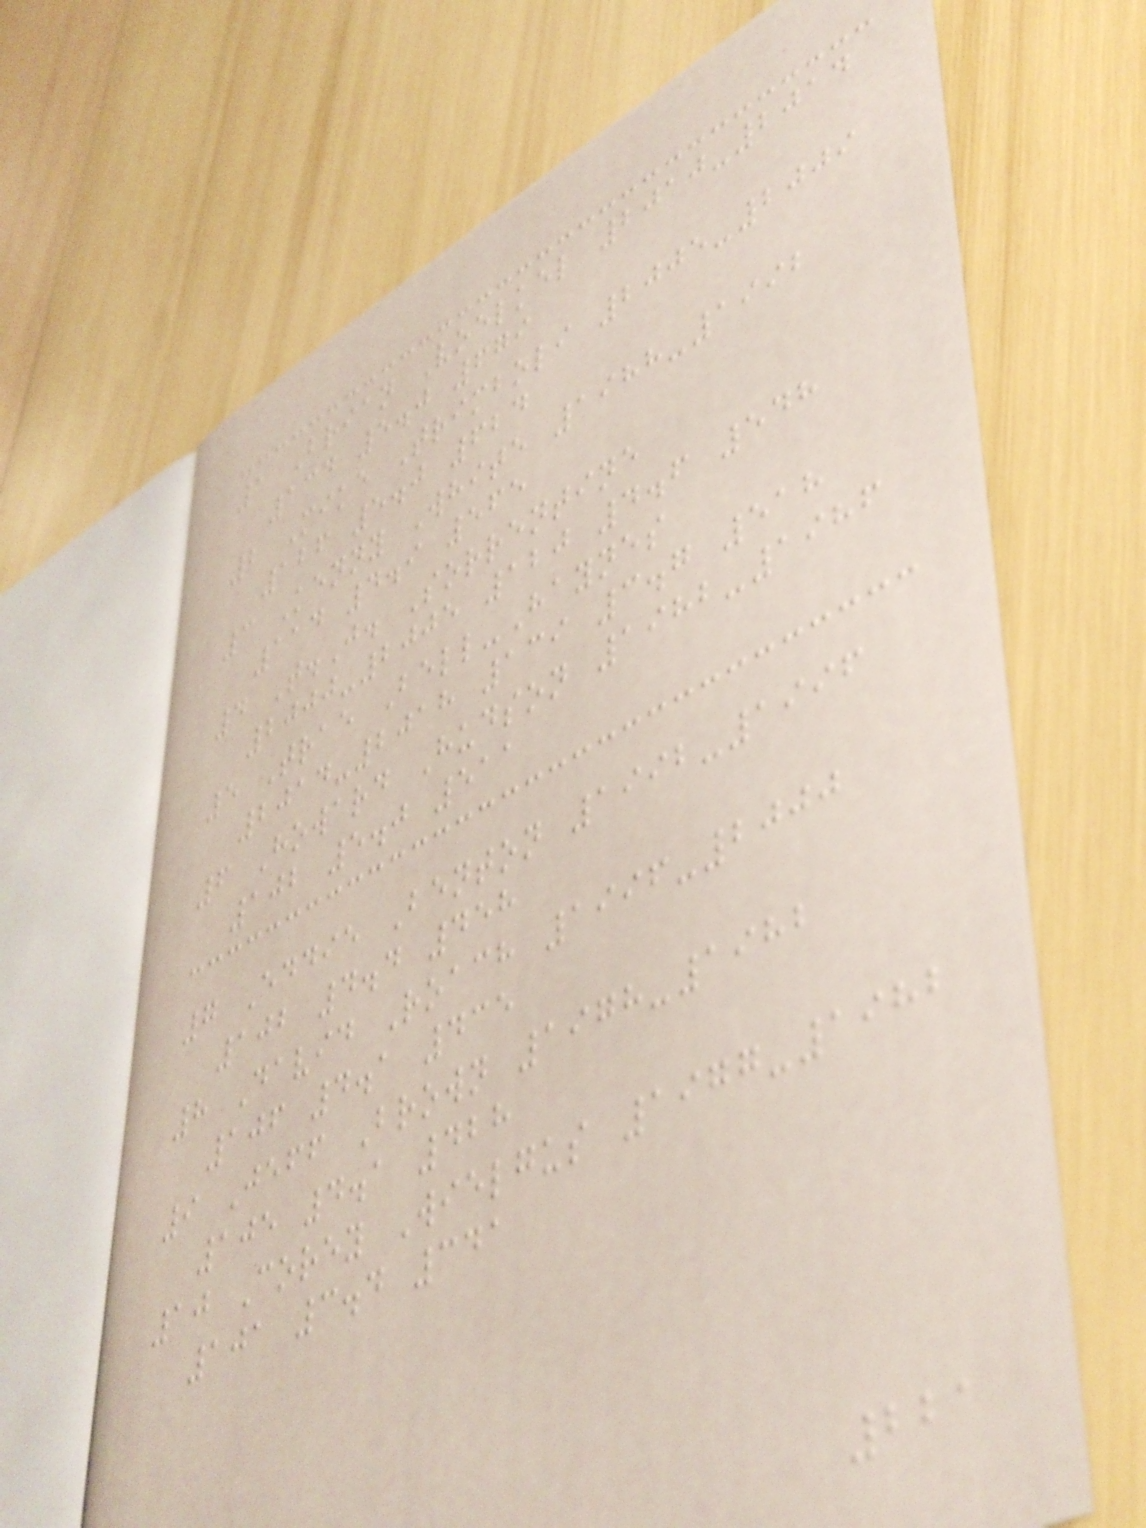1 Brian Voelkel 2010-2014
134 5.0 679
2 Mike Trimboli 2005-2009
126 5.0 624
3 Kenny White 1988-1992
114 4.9 565
4 T.J. Sorrentine
2000-2005 120 4.6 548
5 Trae Bell-Haynes
2014-2018 139 3.7 518
6 Howard Hudson 1982-1986
102 5.0 511
7 Eddie Benton 1992-1996
102 4.4 458
8 David Roach 1996-2000
106 4.1 435
9 Jeff Brown 1978-1982
105 4.1 428
10 Corey Wielgus 1977-1982
101 3.4 341
221
